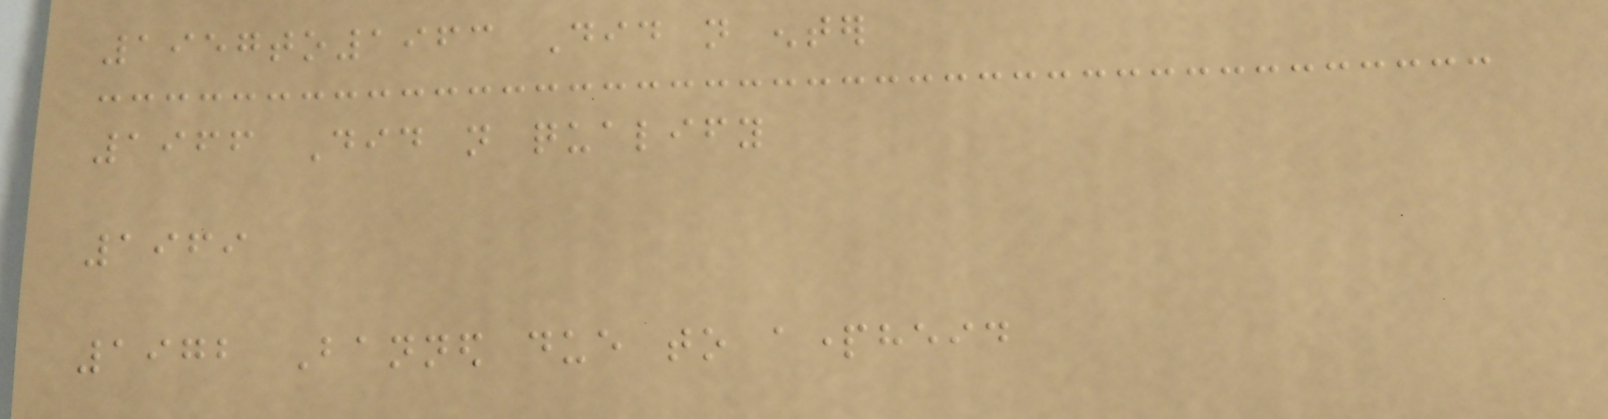1957to1963 Did not enter
1966 Did not qualify
1969
1972 Banned due to apartheid
